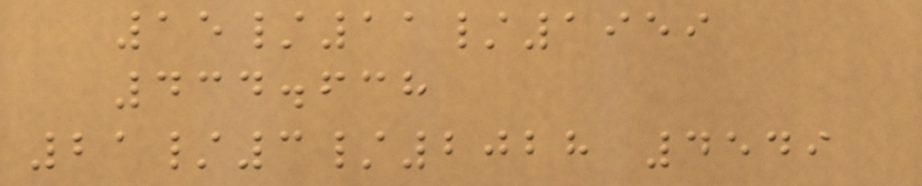15/11/1959
434.638
21/3/2028 4549
